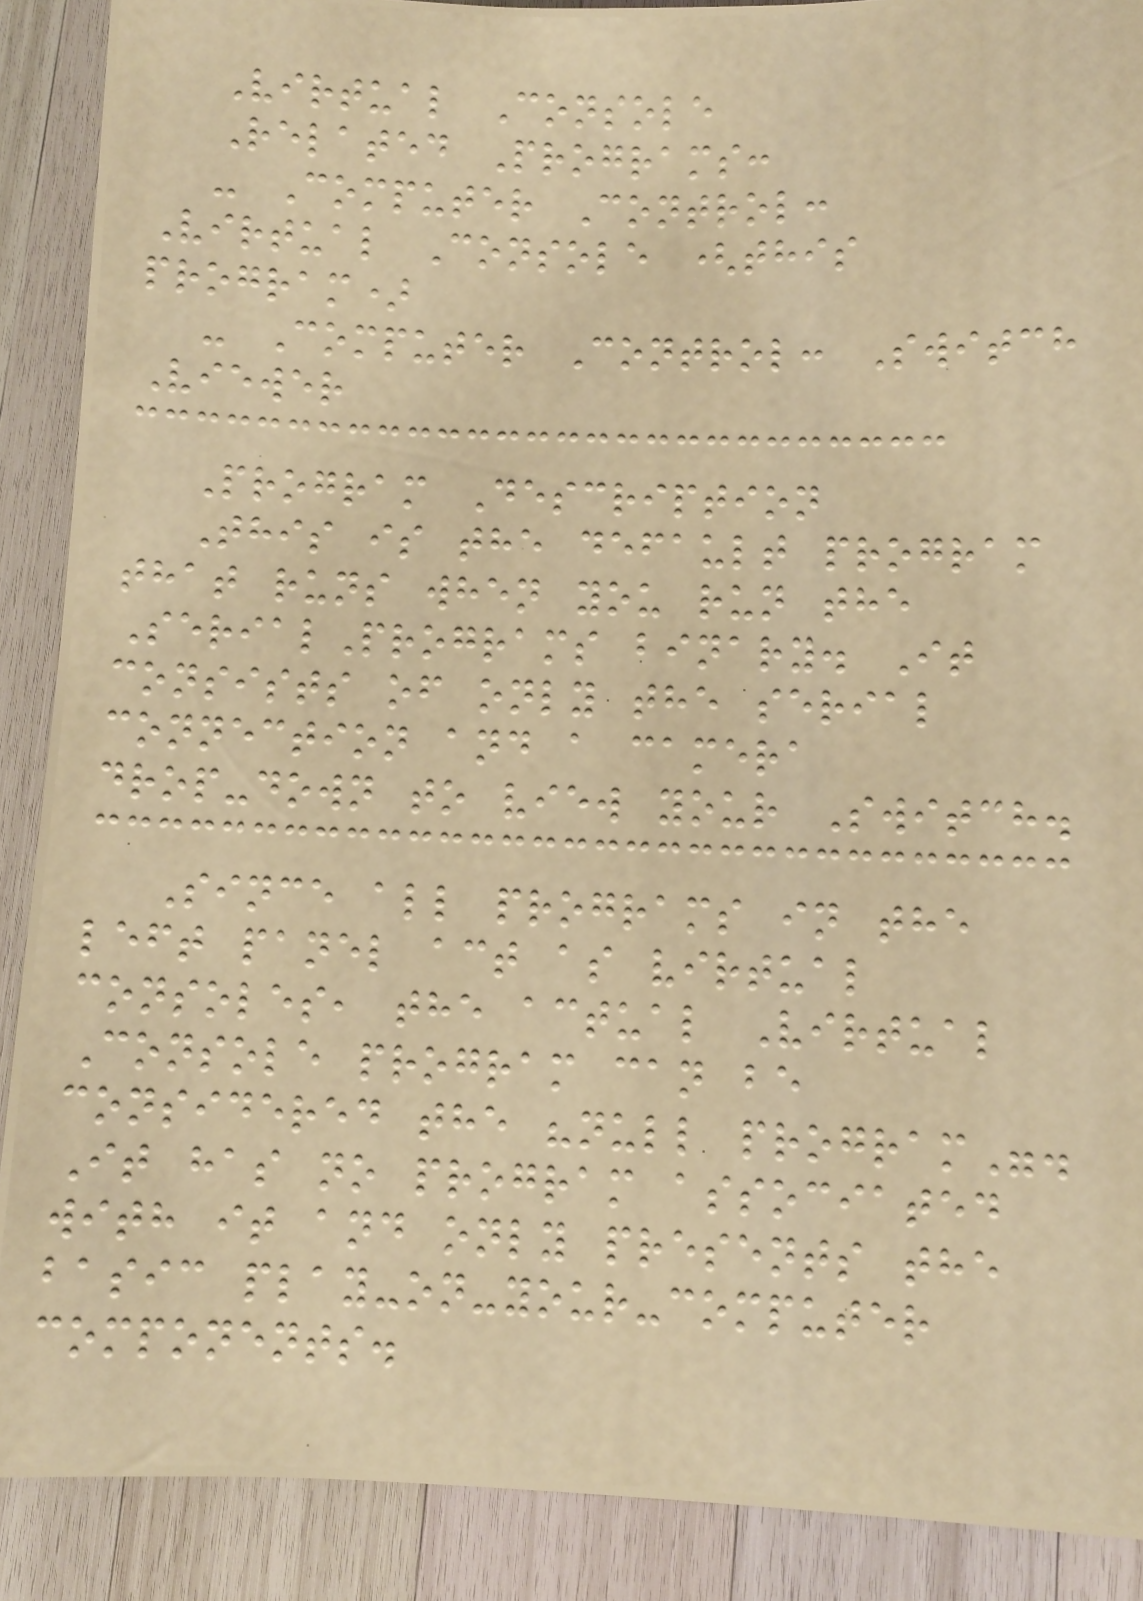Virtual Console
Related Programs:
- Computer Control:
Virtual Console (this
program)
- Computer Control: Switch
Viewer
Program Description
This is the default program
that runs when you run the
SerialPrograms binary. It
consists of only the serial
connection and a camera
drop-down to view your Switch.
Since all programs in the
left panel act as virtual
consoles, the actual Virtual
Console program can be
considered the "null program".
It has no program associated
with it and only presents the
basic play-on-your-computer
components.
